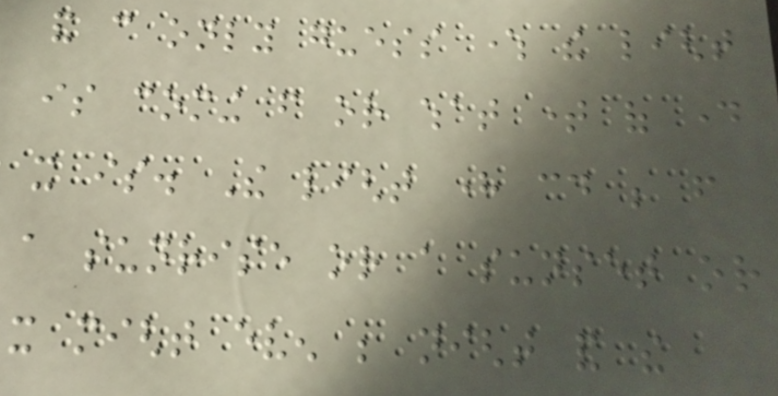and can only guess where the light
is coming from or what time of day
it is. The light here could be from
a sunrise or a sunset or
it might even be night and the
